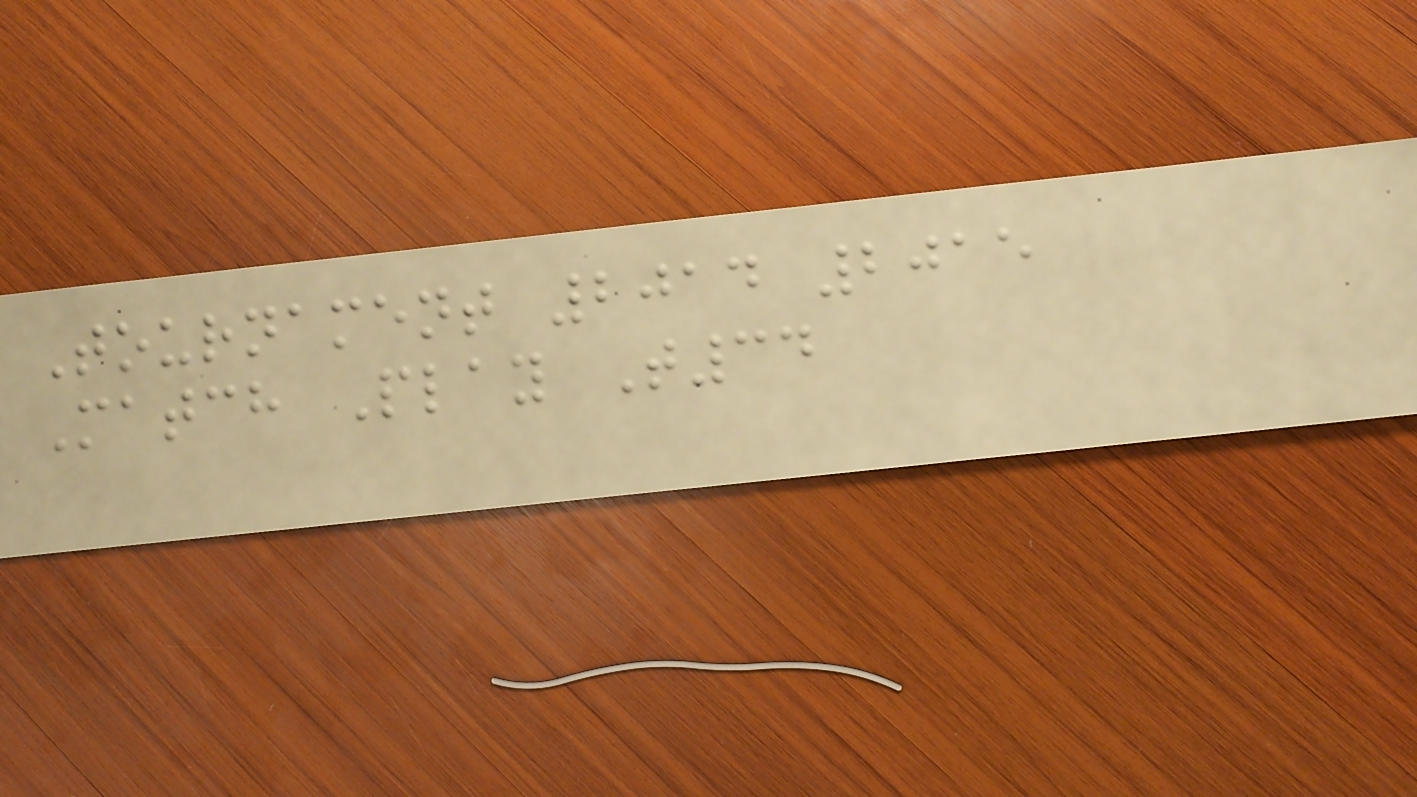Tournament 2014 2015
Match Play T34
